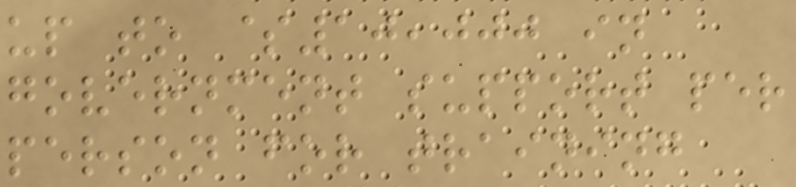up to $10,000 in
government support per
person for training
